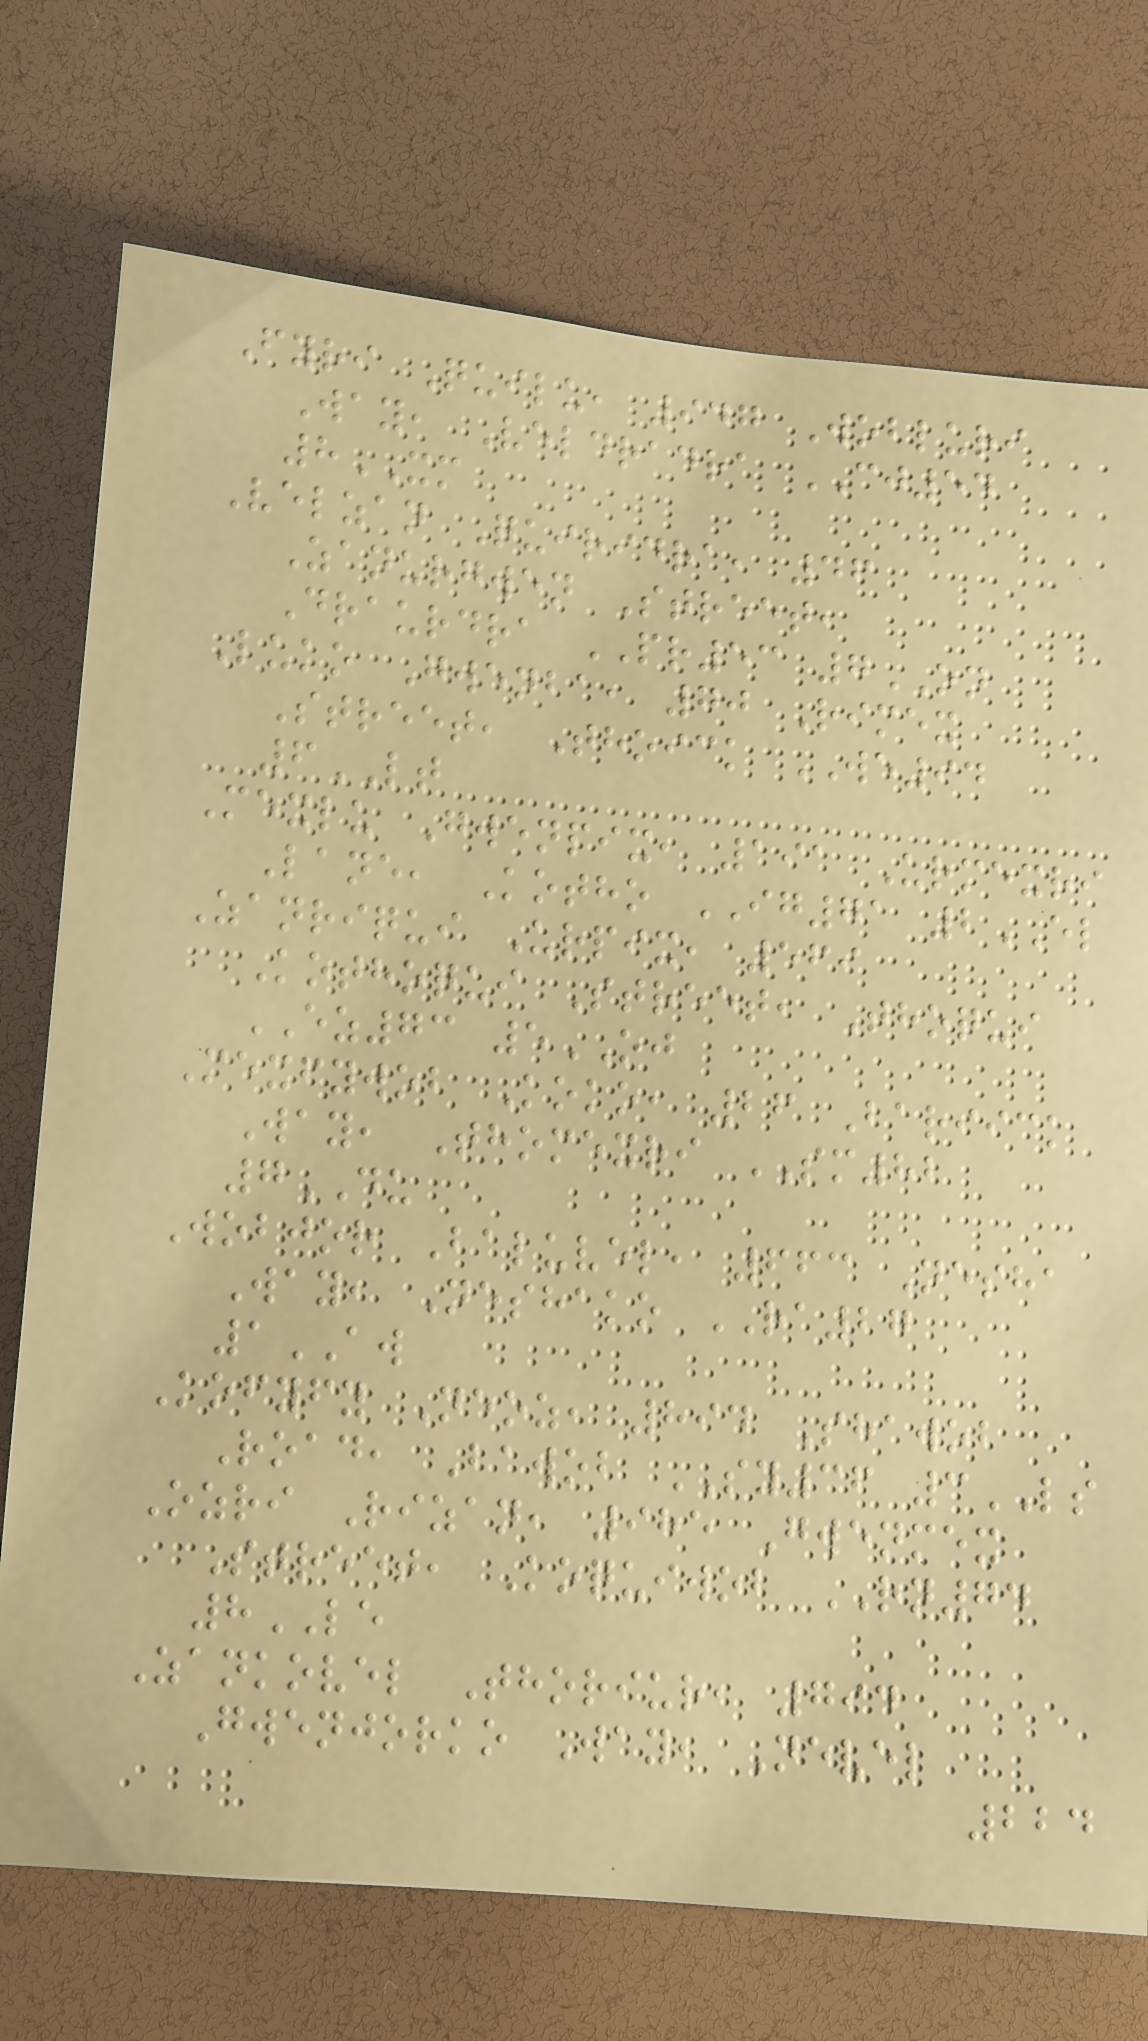Fyri Quilu, 947 Wobluri
Way, Veldradra CJ54
8XM
Velzan Quiridra, 46
Zanurgwen Street,
Draurdra PR53 7ON
Luko Gwenba, 70 Rimex
Street, Thoick WE94
6LT
Mexlu Gwenpix, 191 Urmexri
Lane, Kotho IG71 2EL
Zanriqui Urpix, 569
Kothoqui Street, Thoqui
EZ73 5OJ
Mexfywob Koko, 26 Bariick
Way, Thomexri SM82
7DU
Wobjor Baluvel, 663 Nesha
Way, Neshako RA27
1AW
Kofyfy Neoz, 894 Shawob
Road, Bawob SY36 3LS
Ozri Rizan, 985 Gwenmex
Street, Koquiwob RN74
8LE
Zankovel Thoriur, 794
Gwenjorko Way, Nevel
224
